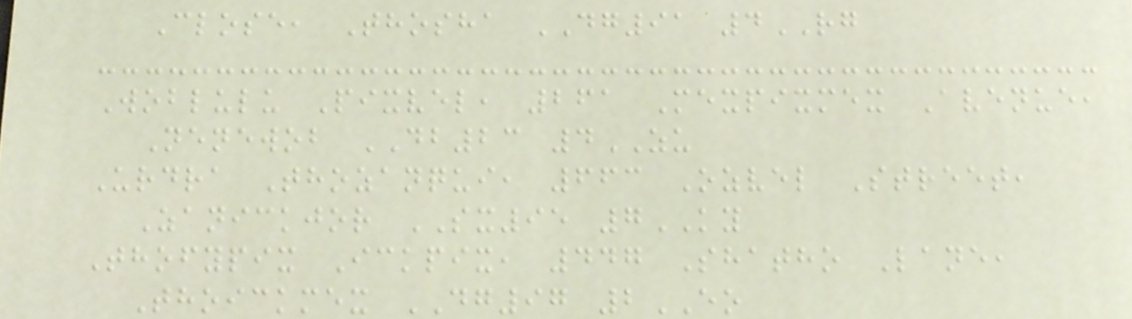Close, Thosha DG91 4RG
Woblulu Pixvel, 261 Mexpixmex Avenue,
Nenewob DB23 4ZU
Urdra Thozanqui, 663 Ozvel Street,
Zanickjor SX95 7KY
Thofypix Ickpix, 447 Shatho Lane,
Thoickmex DG97 2EO
